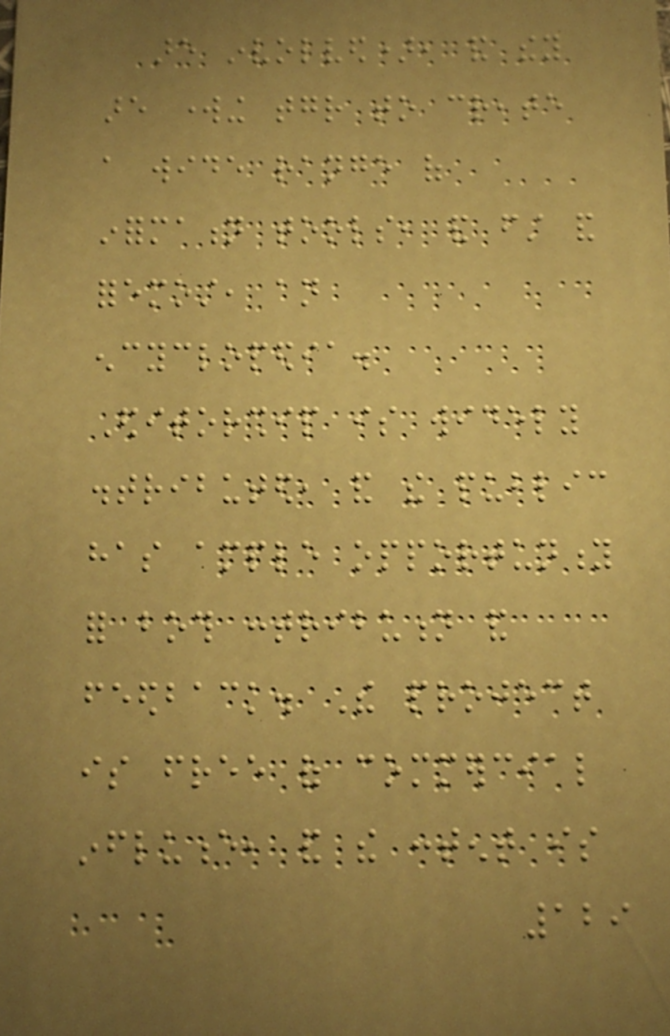are involved), and they
are working together to create
a wide range of
information tools, and first and
foremost, an
encyclopedia.
Editorship is widely
distributed, and the public
has ample opportunity
for both contribution and
feedback. The project
is free of commercial
influence, and the content is
129
